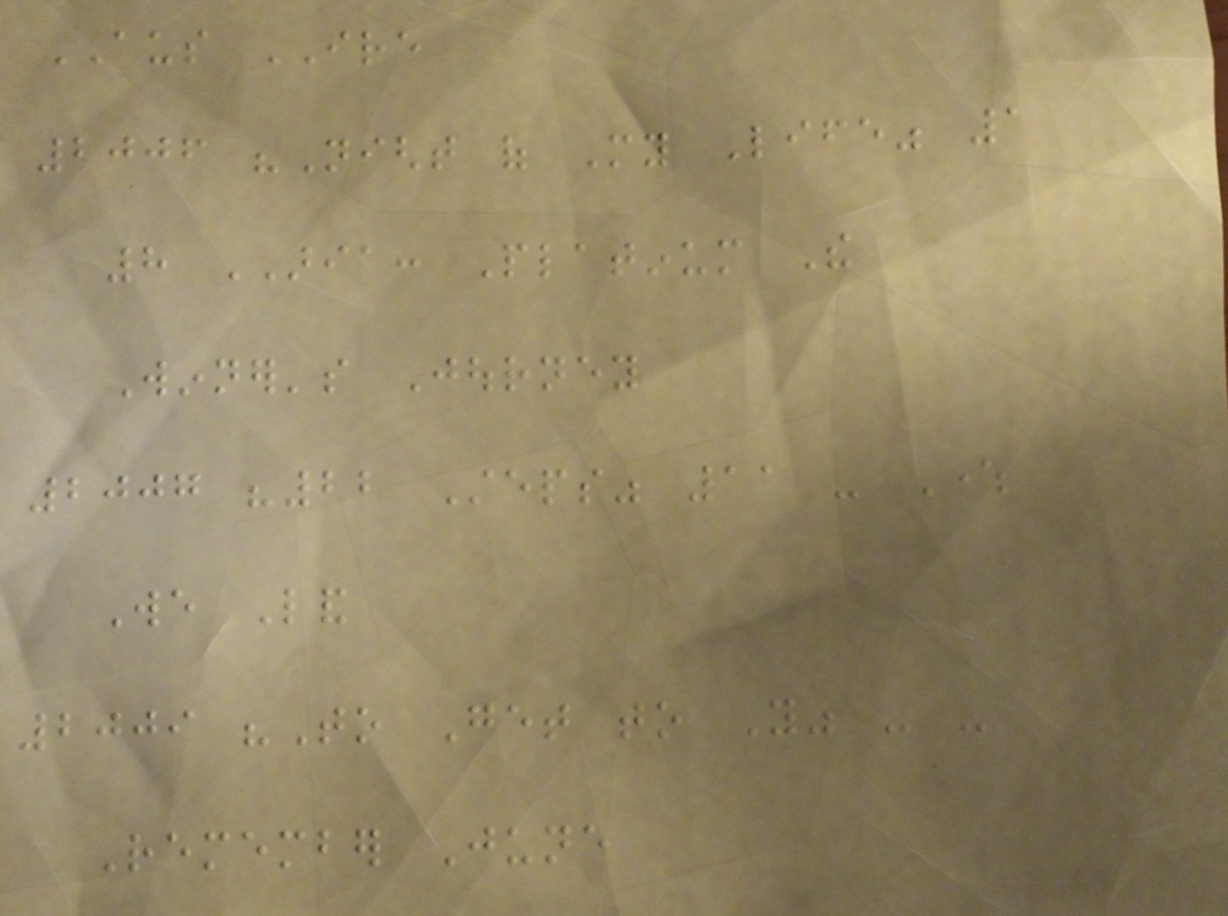AUS IRE
2006 "Night of My Life" 1
8 ARIA: Platinum The
Winner's Journey
2007 "22 Steps" 11 - Where
We Land
2009 "To Get to You" - -
Remember June
